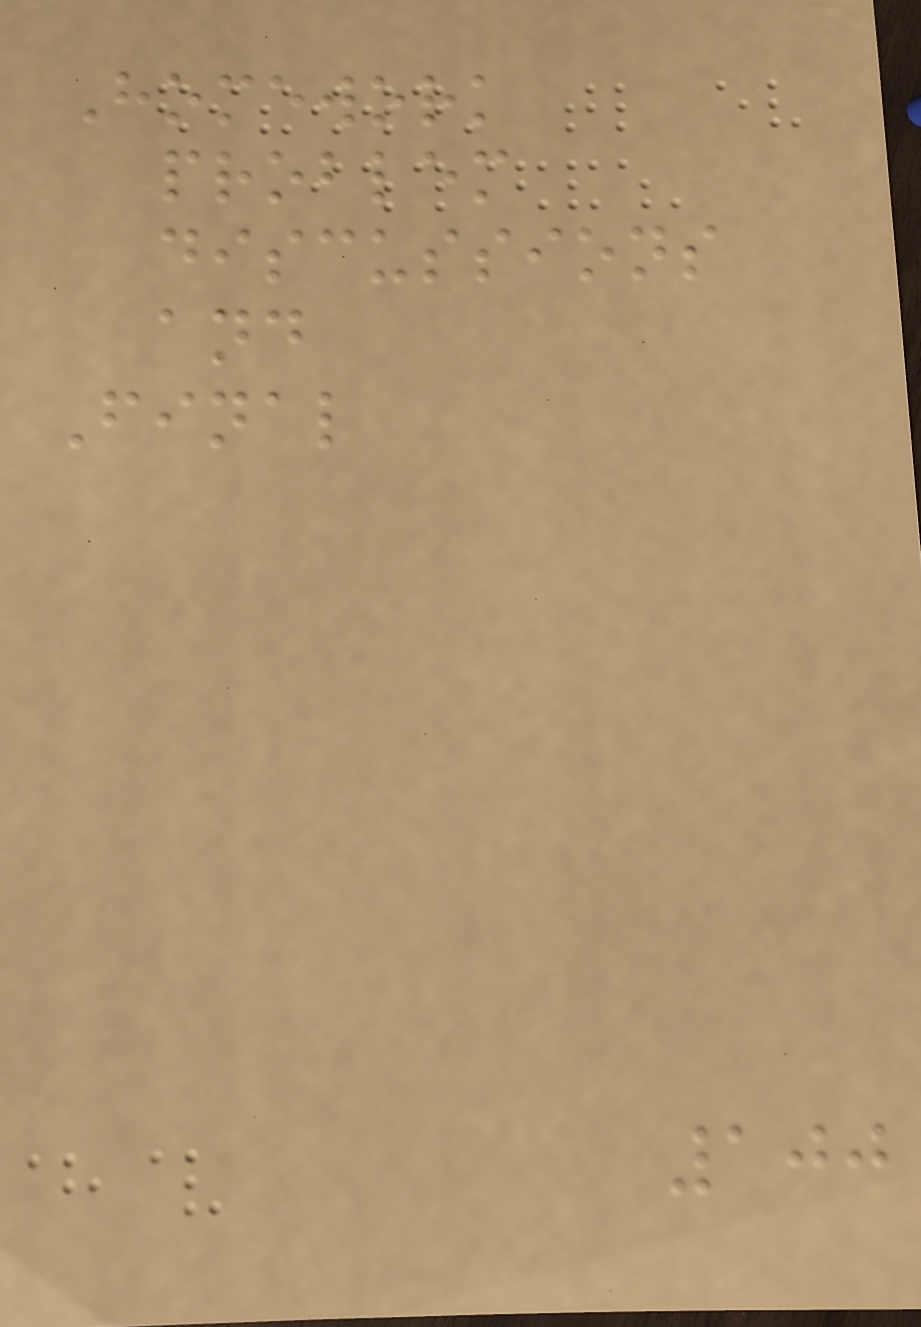Homework
problem
discussions
and
Final
100
